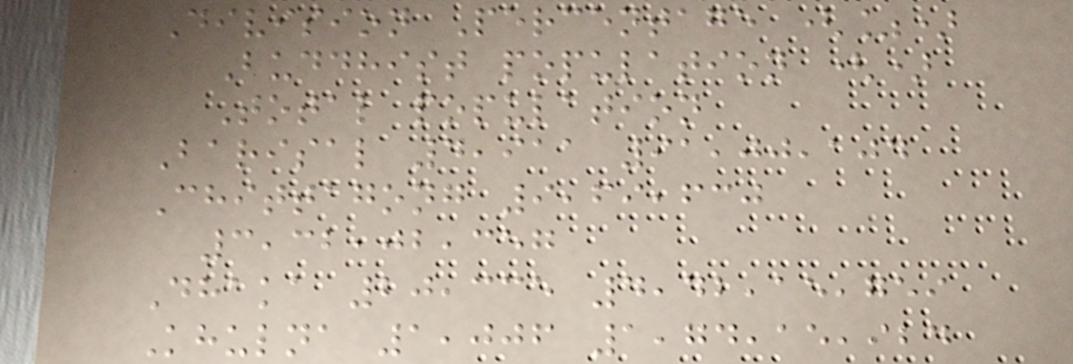Division Percentage (%)
Buddhist population ()
Total population
Barisal 4,911 91,00,104
Chittagong 9,69,630
3,32,02,357
Dhaka 20,335 4,42,15,759
Khulna 1,006 1,74,15,924
